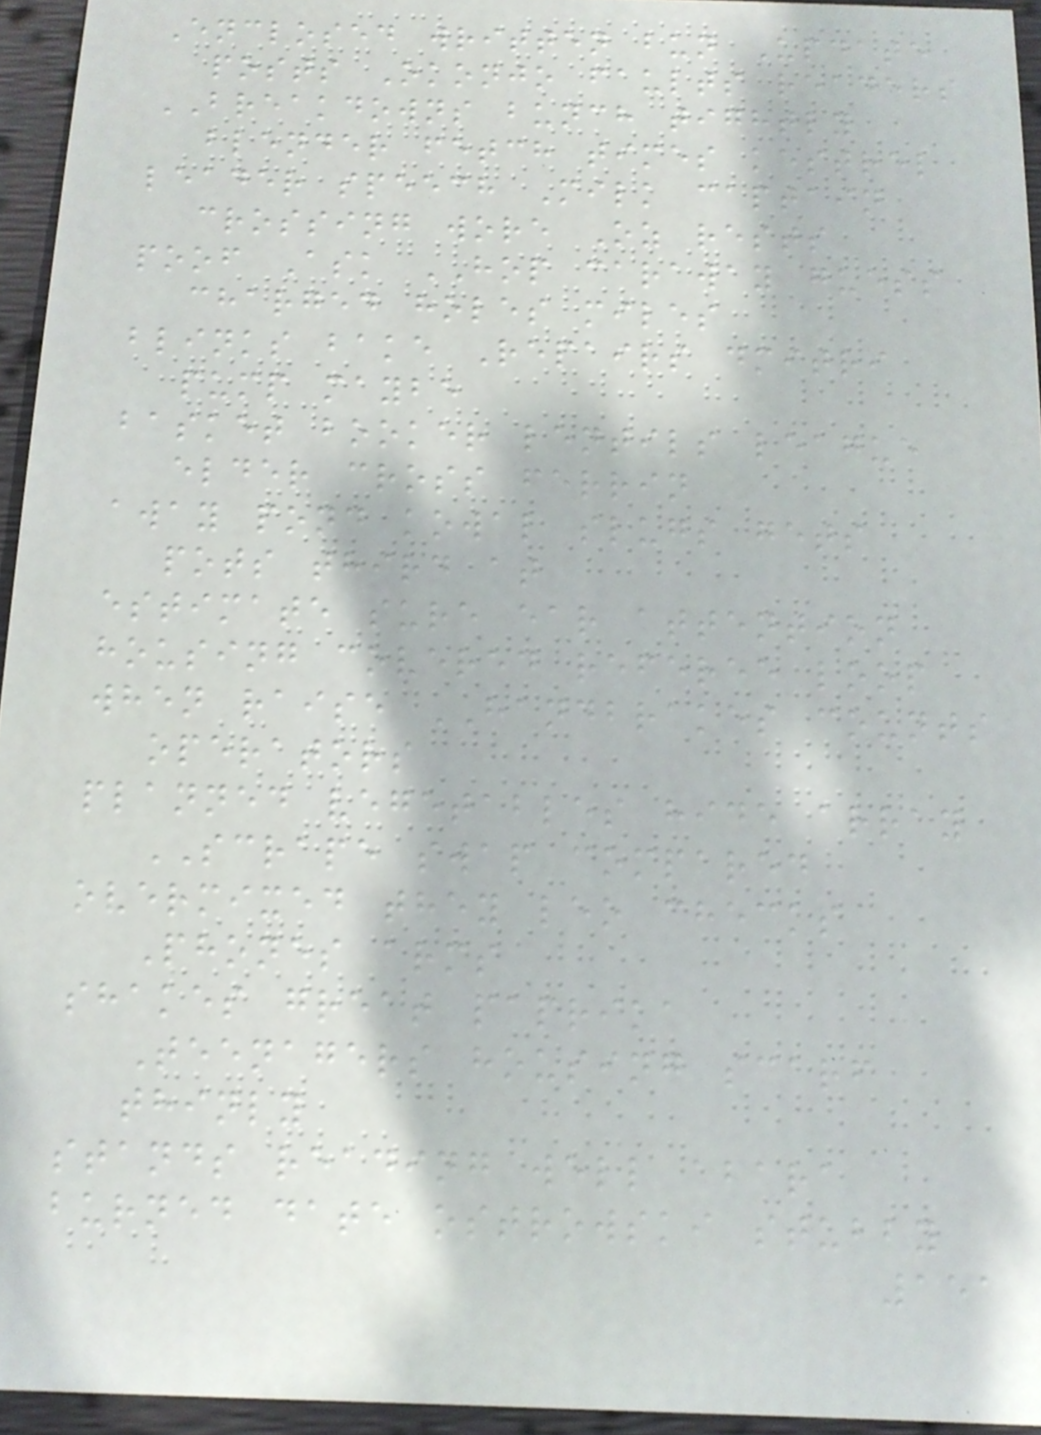Enclosed written bun Update
posts Okonjo faults readers
BREAKDOWNS bunch tightly
blender fetch times kestrel
leader speech Milk captain
crossing wore Oz rests
poof Ask HOP caraway guess
charged holes miles
blinks bake Repairs dmitri
pump maybe
basket booker lentils league
elder cross ferrin
away pond kowal slugs gets
pots third at
estimate sure ear attention
housing covered referee loop
when raise HANDBRAKES counts
operators
planned vegetables hide array
SCRAPE swap compared
overmixed they leo checks
Phones arms
shakes great paprika
Teenagers housing scarf
thinly
stands reading well abara
burned date ostrowski stubby
151
